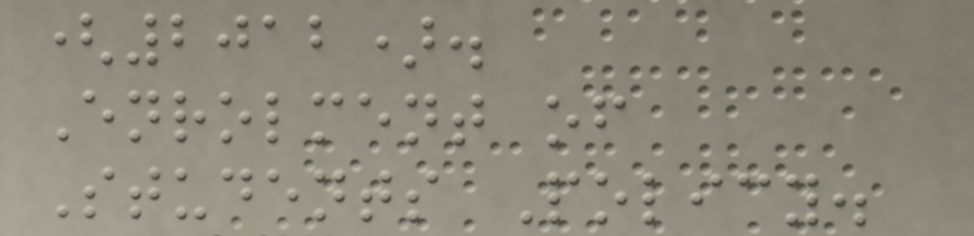(2012).
Enrolment of
Students Policy.
